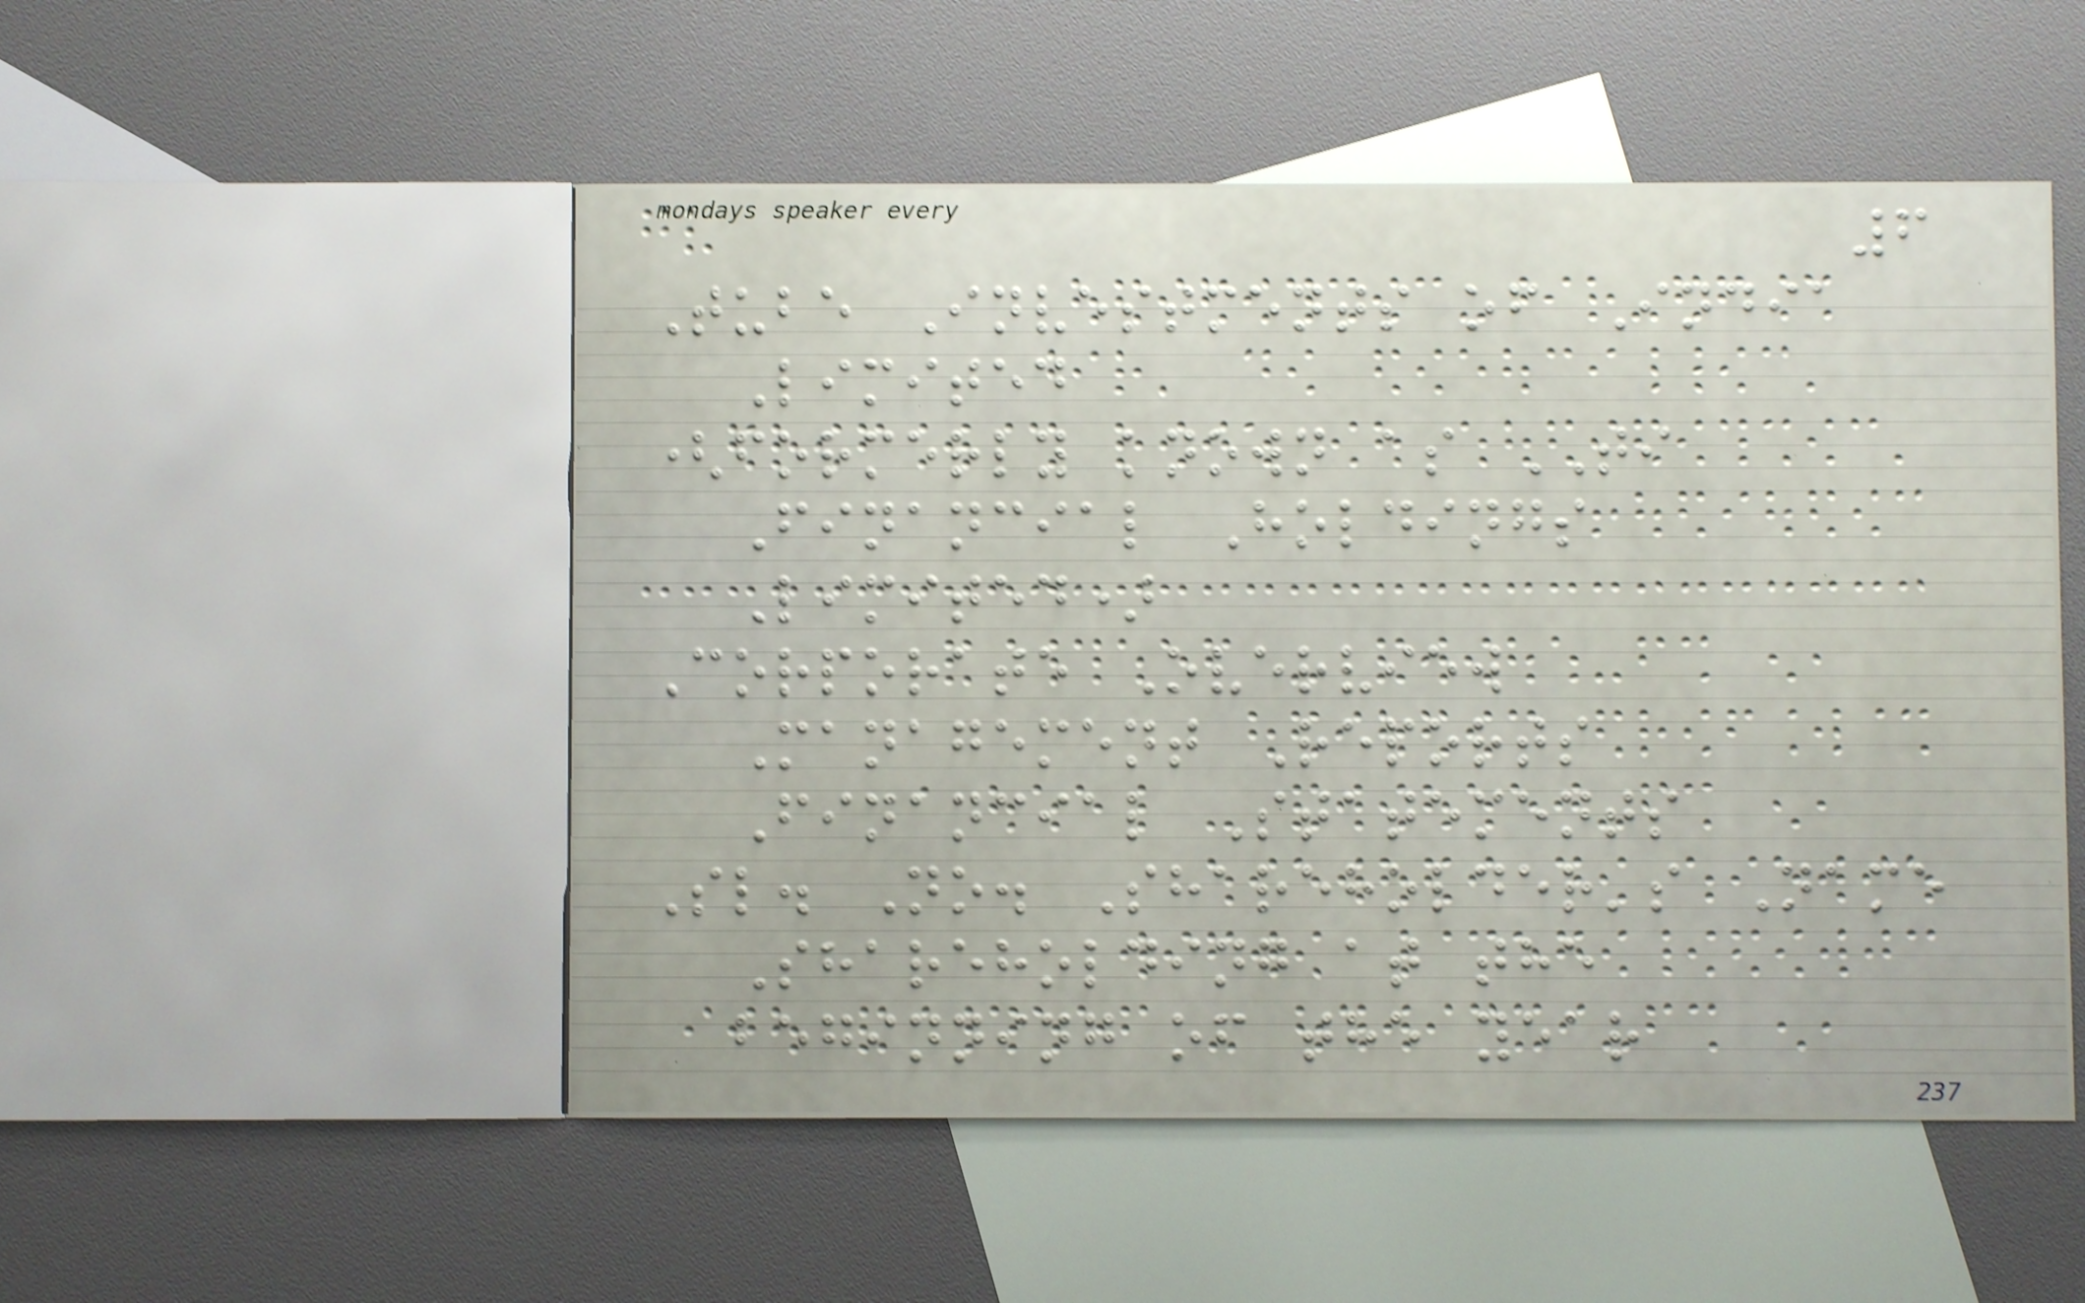6
Tube Investments of India
Limited
(formerly known as TI
Financial Holdings
Limited)
Corporate Overview
Management Reports
Financial Statements
Sl. No. Shareholder's Name
Shareholding at the
beginning of the year
